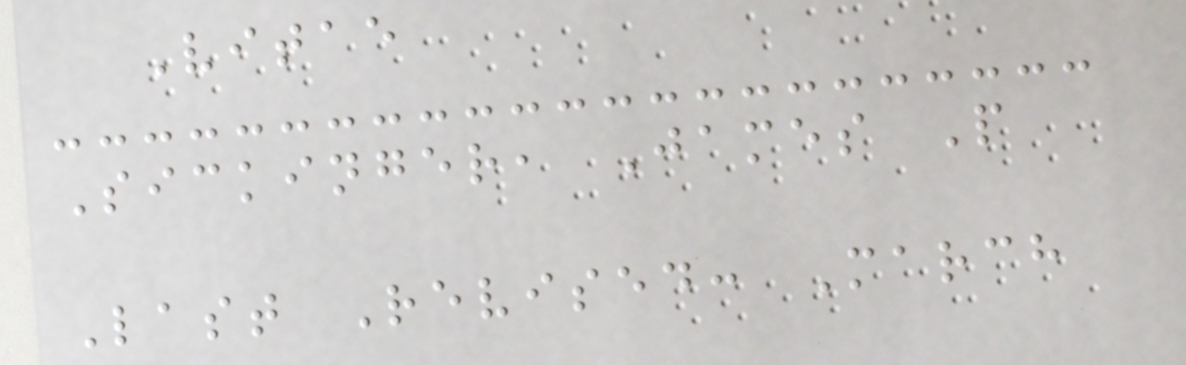Vitae
Sickinger, James P
Last Revised: March
